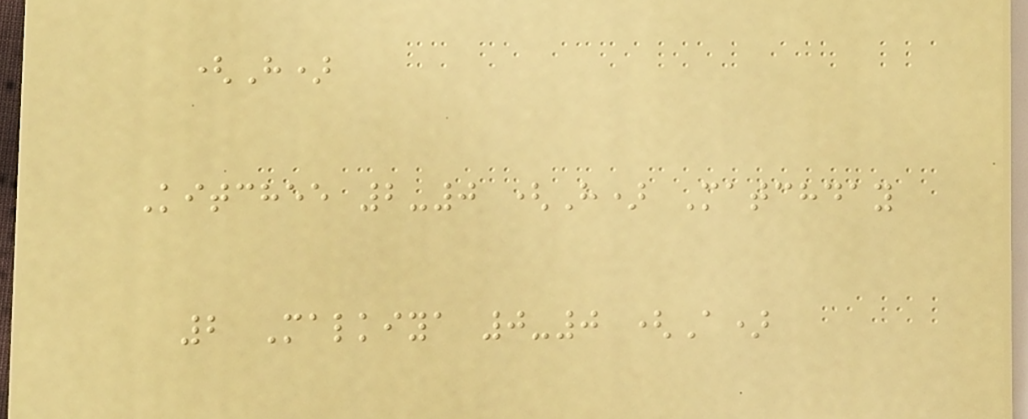(H)
Kitchee 2-0 (H) Matchday
2 Malkiya 0-0 (A)
